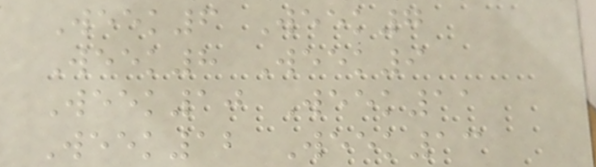Week6 Week7
Week8 Week9
Week10 Week11
Week12 Week13
